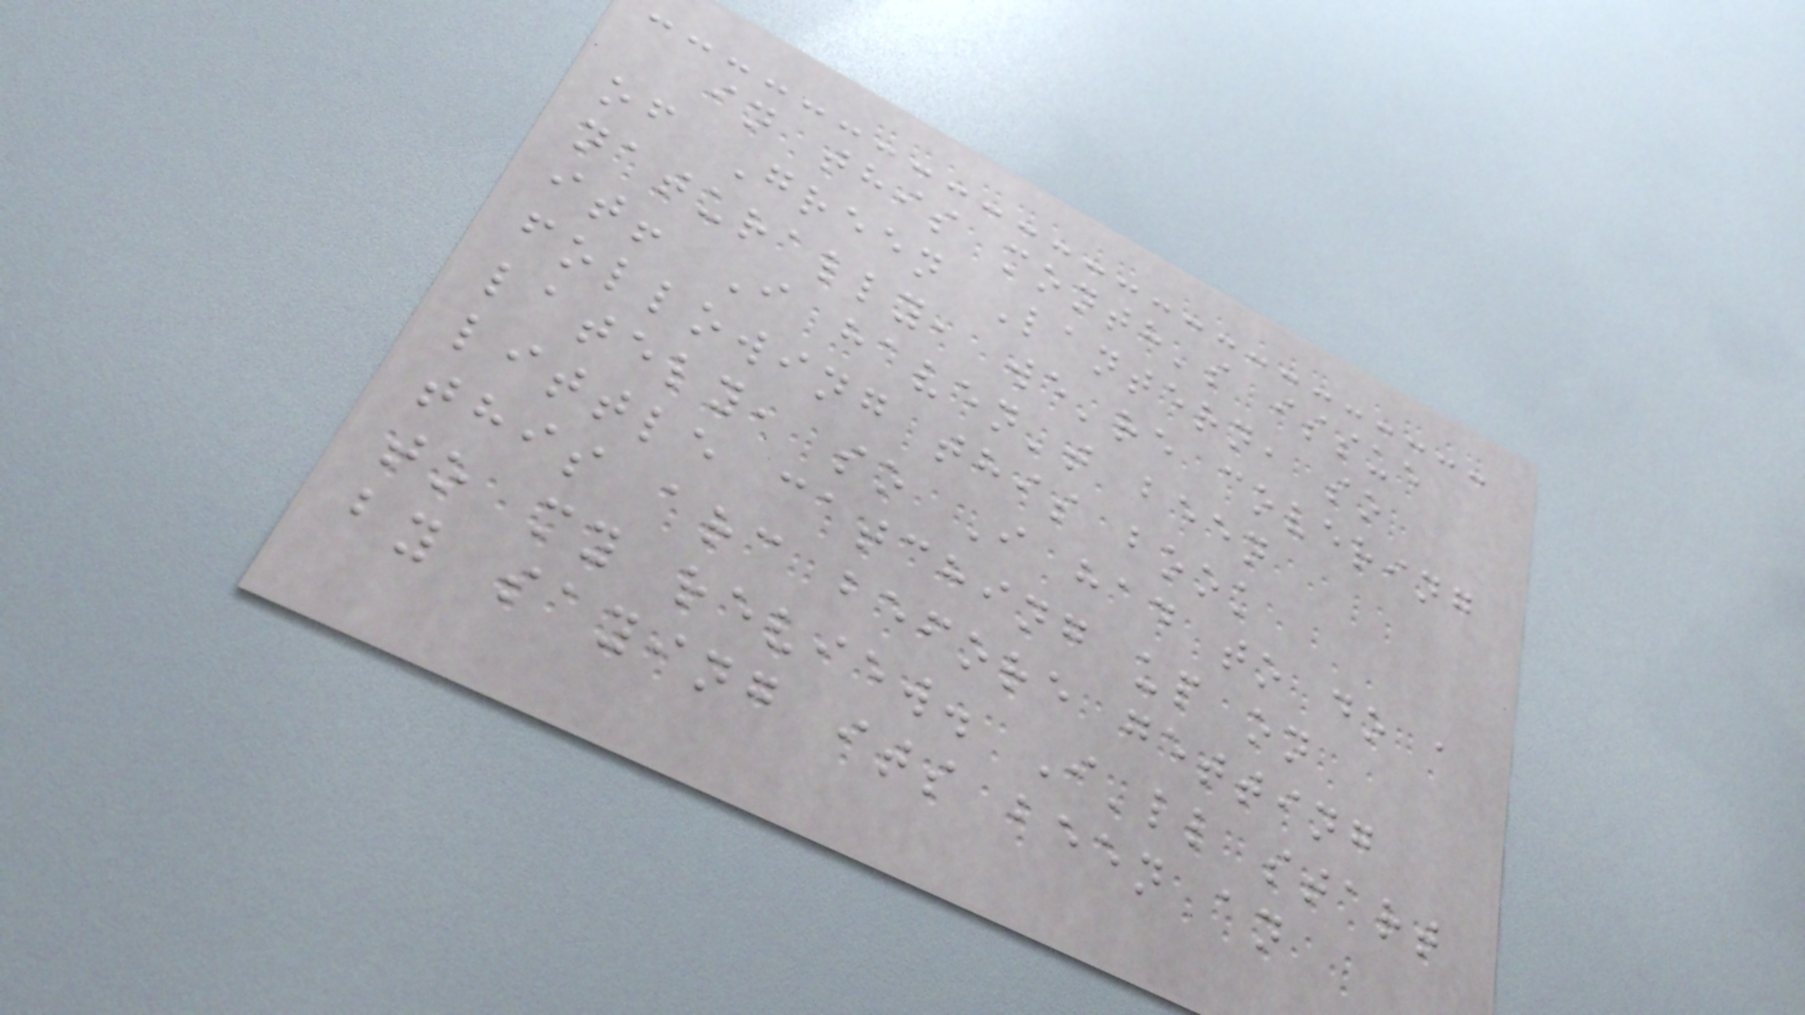in this month's issue
of Green Lantern, so
naturally, we're covering
it! I haven't been
following this book
lately, so I had to do a
little catching up on
this arc before getting
to my review. I'll start
by saying its been an
